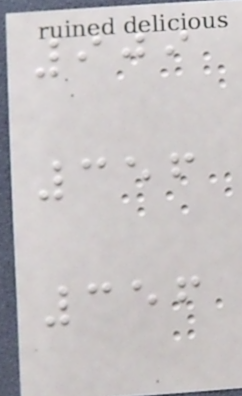909
356
356
